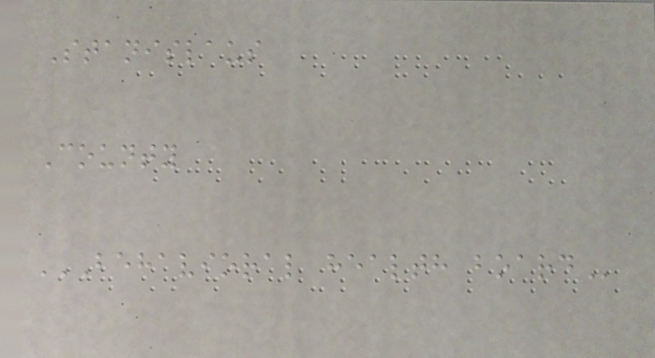Stanislaus
County
BEHAVIORAL HEALTH BOARD
